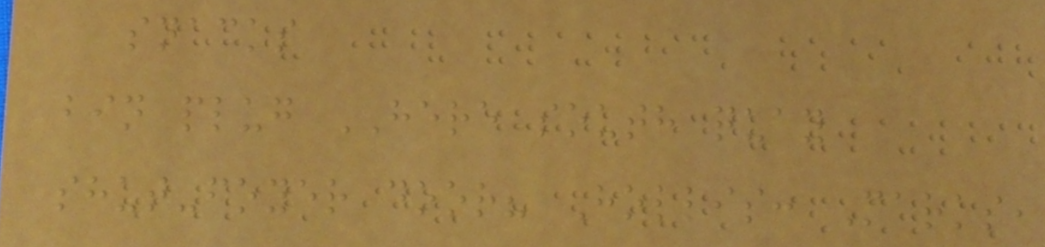snacks
bin plug HERE south quay
shut-foyer door? Hollis: Marks,
